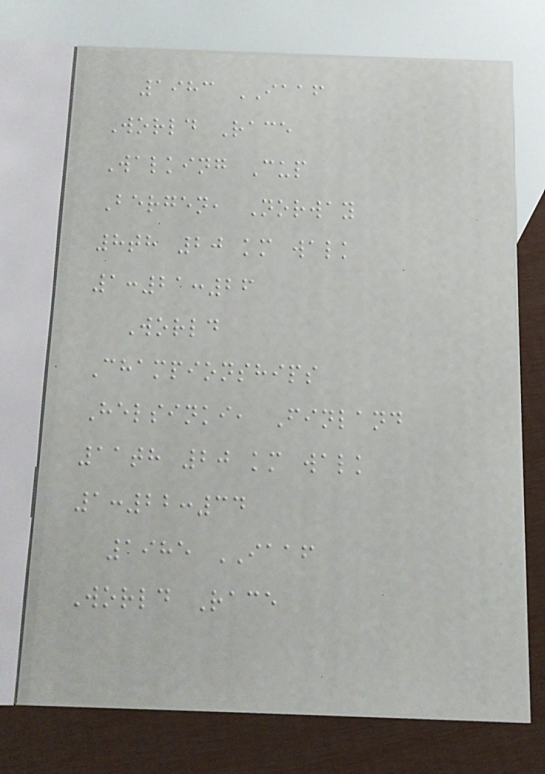1983 IAAF
World Race
Walking Cup
Bergen, Norway
8th 20 km walk
1:21:26
World
Championships
Helsinki, Finland
11th 20 km walk
1:22:34
1985 IAAF
World Race
